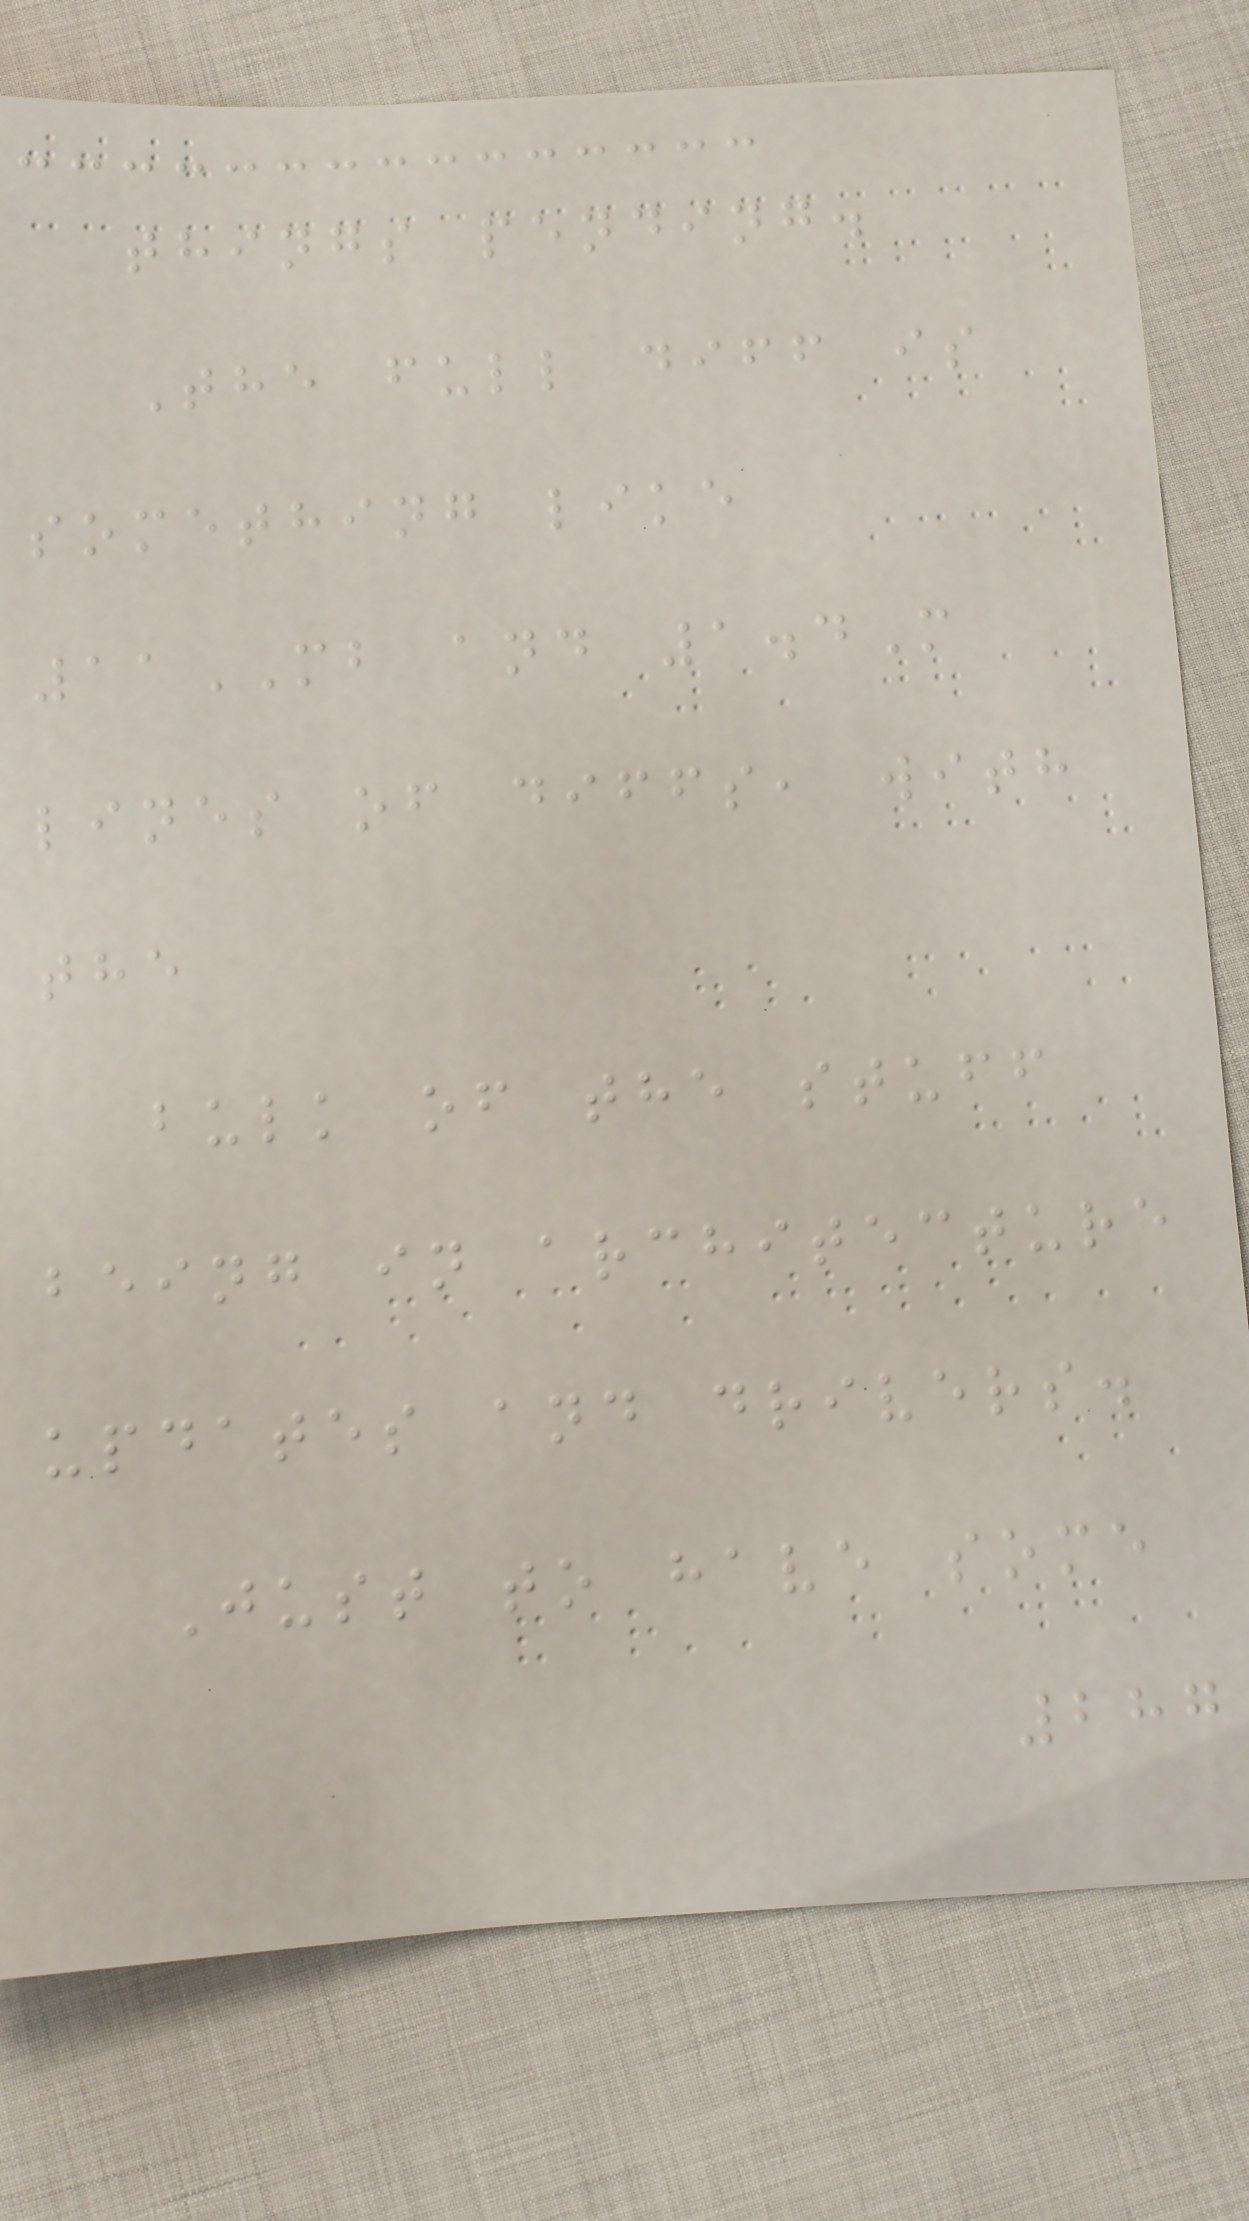things pending.
The full diff is
something like
11MB and 1.4M
lines of diffs, with
the
bulk of the stuff
being in architecture
updates and drivers.
Just to have some
287
